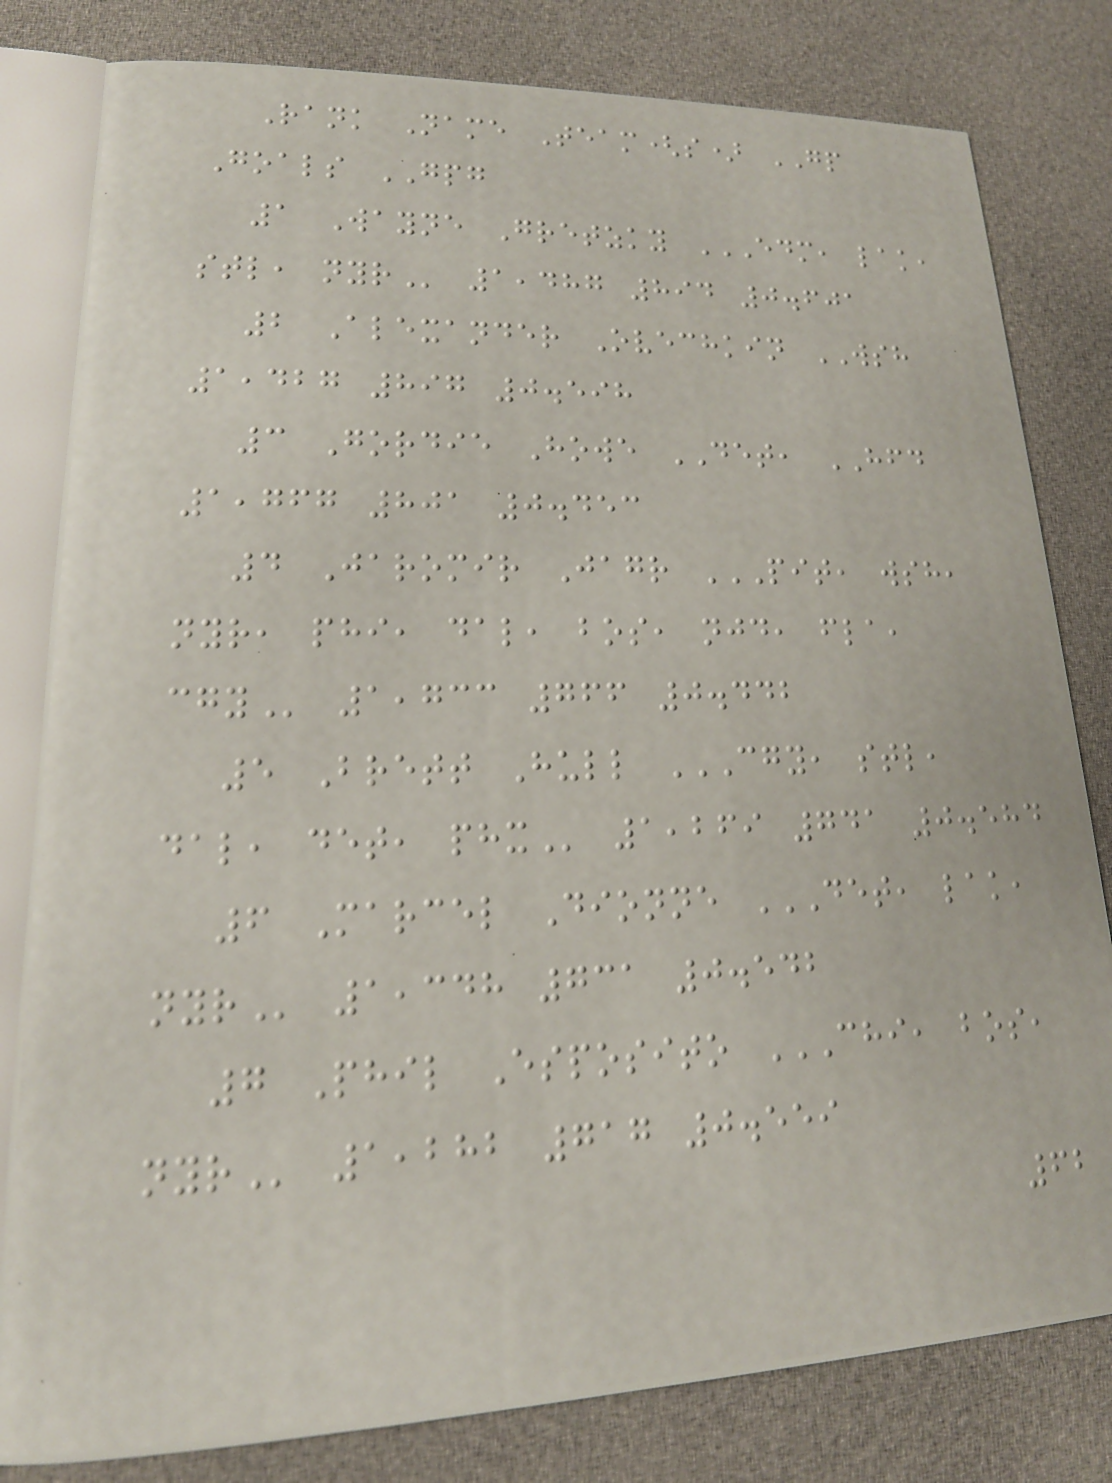Rank Name Team(s) GP
Goals GPG
1 Wayne Gretzky EDM, LAK,
STL, NYR 1,487 894 0.601
2 Alexander Ovechkin WSH
1,427 897 0.598
3 Gordie Howe DET, HFD
1,767 801 0.453
4 Jaromir Jagr PIT, WSH,
NYR, PHI, DAL, BOS, NJD, FLA,
CGY 1,733 766 0.442
5 Brett Hull CGY, STL,
DAL, DET, PHX 1,269 741 0.584
6 Marcel Dionne DET, LAK,
NYR 1,348 731 0.542
7 Phil Esposito CHI, BOS,
NYR 1,282 717 0.559
62
